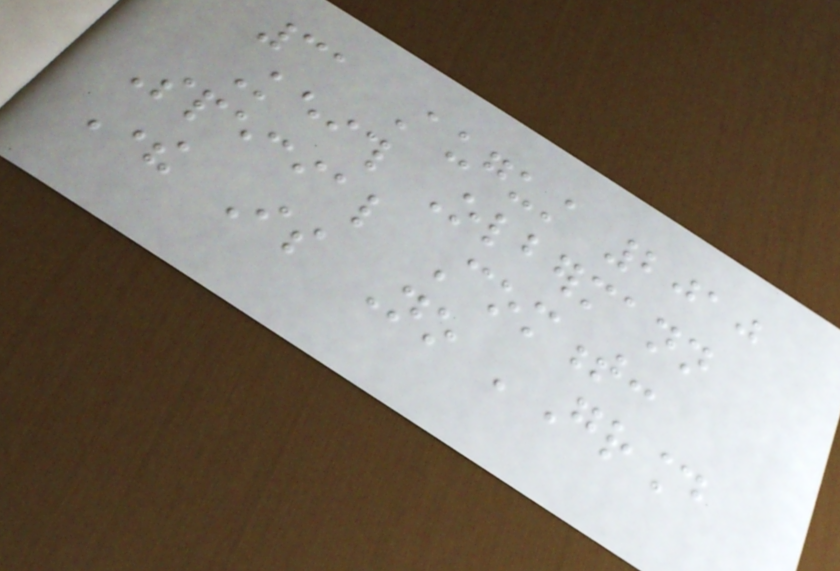31 August 2010
Keith Olbermann
Special Comment:
There Is No 'Ground
